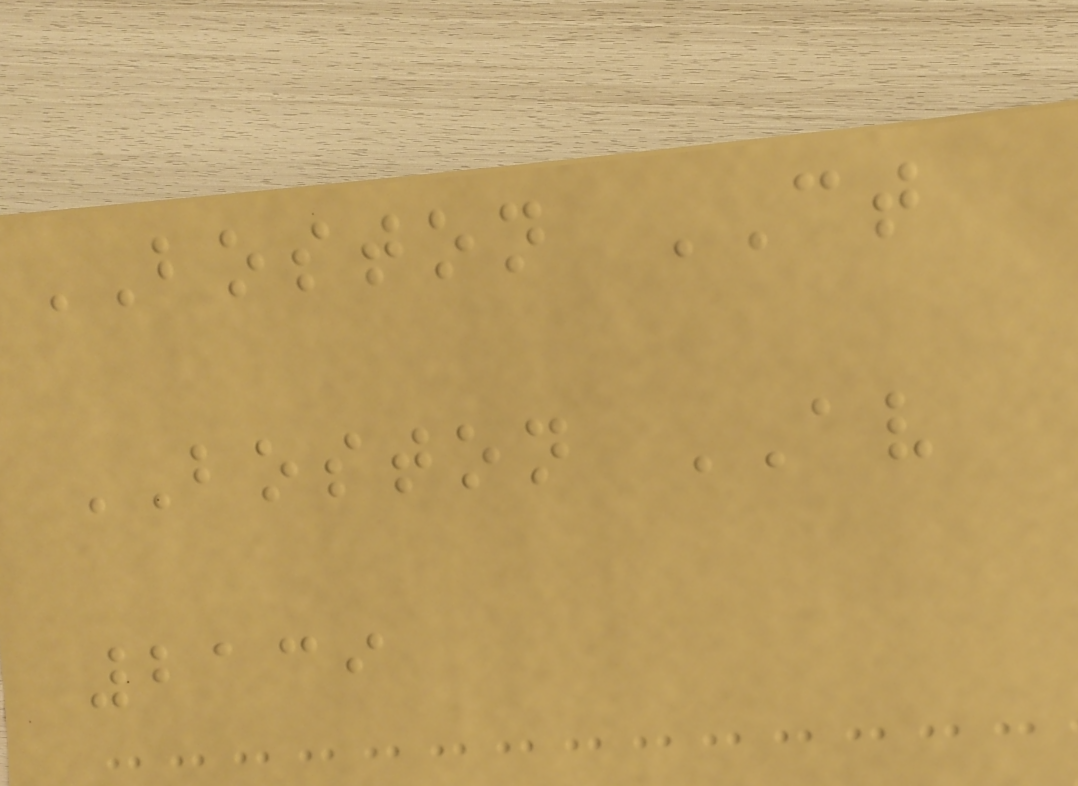BOSTON CT
BOSTON AV
2139
